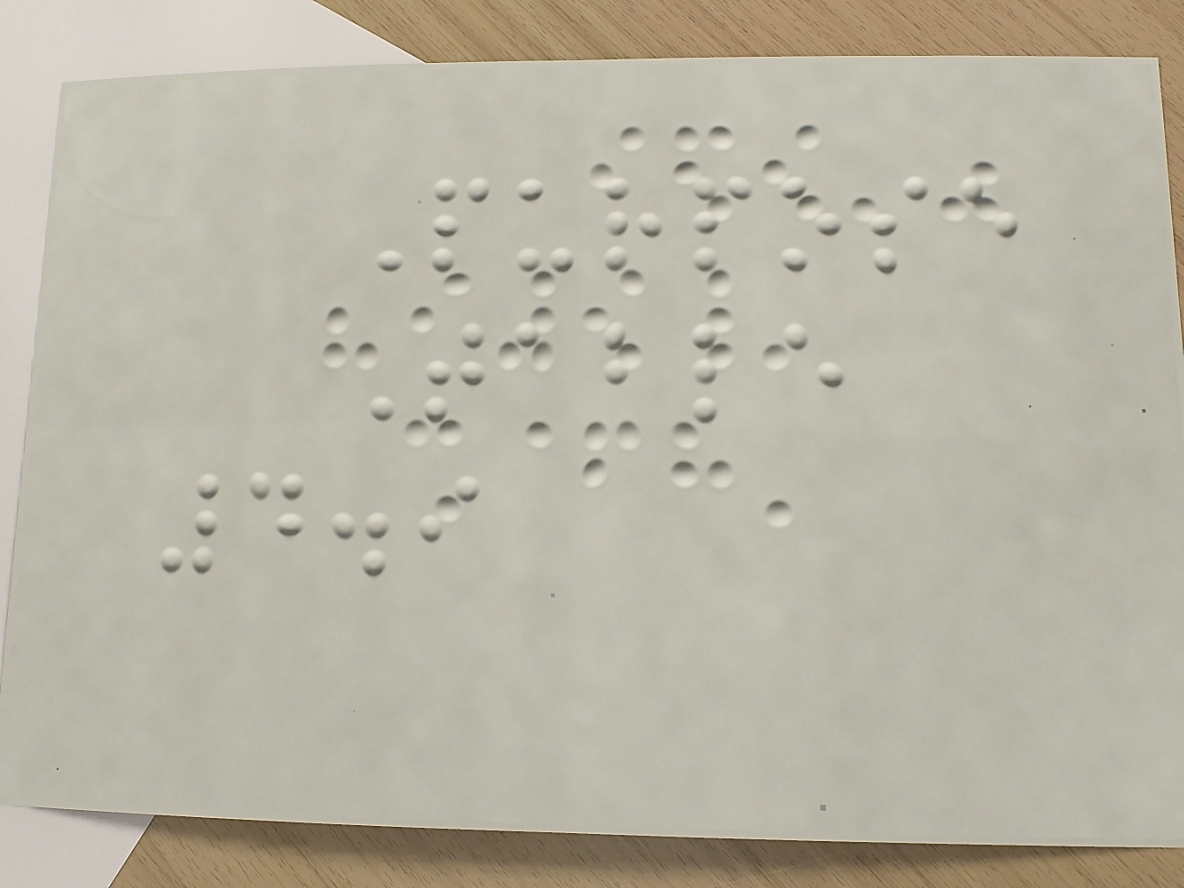Purpose
Table
4.9
